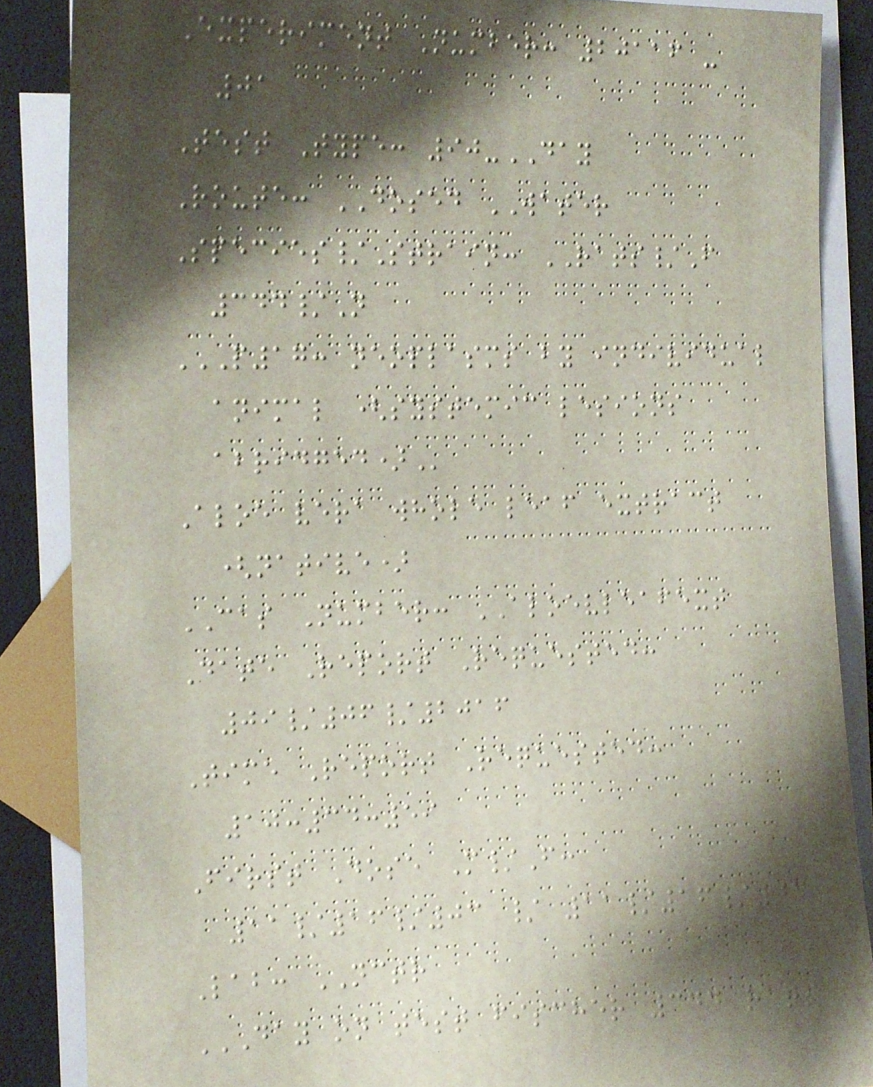Experiment Number: 20116 -
01
Test Type: 90-DAY
Route: DOSED WATER
Species/Strain: RATS/F
344/N
P17: NEOPLASMS BY INDIVIDUAL
ANIMAL (SYSTEMIC LESIONS
ABRIDGED)
Aloe vera whole leaf extract
(native)
CAS Number: ALOEVLEAFEXT
Date Report Requested:
09/06/2016
Time Report Requested:
10:34:59
First Dose M/F:
11/16/03 / 11/16/03
Lab: NCTR
DAY ON TEST FISCHER 344 RATS
